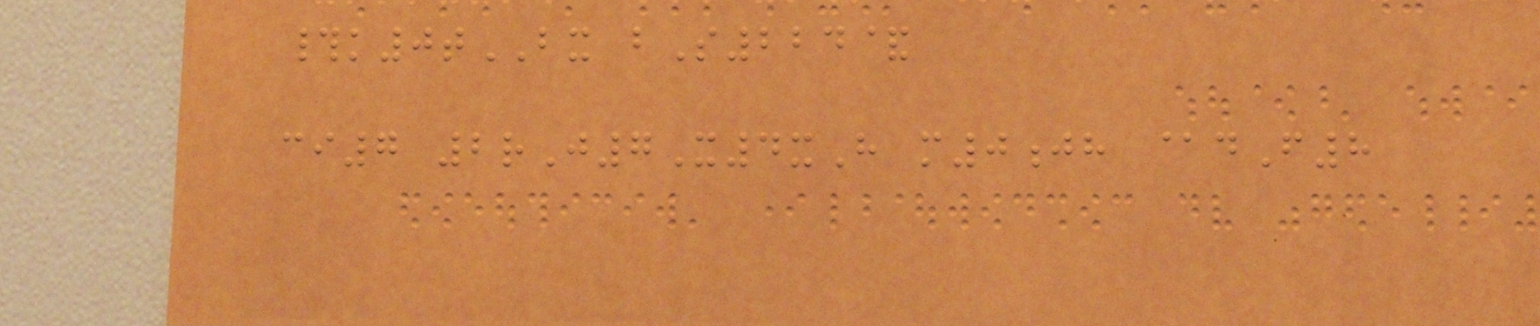#k0tBX bS224&
ci7 2rJ7X4xH m0jh @dF8
